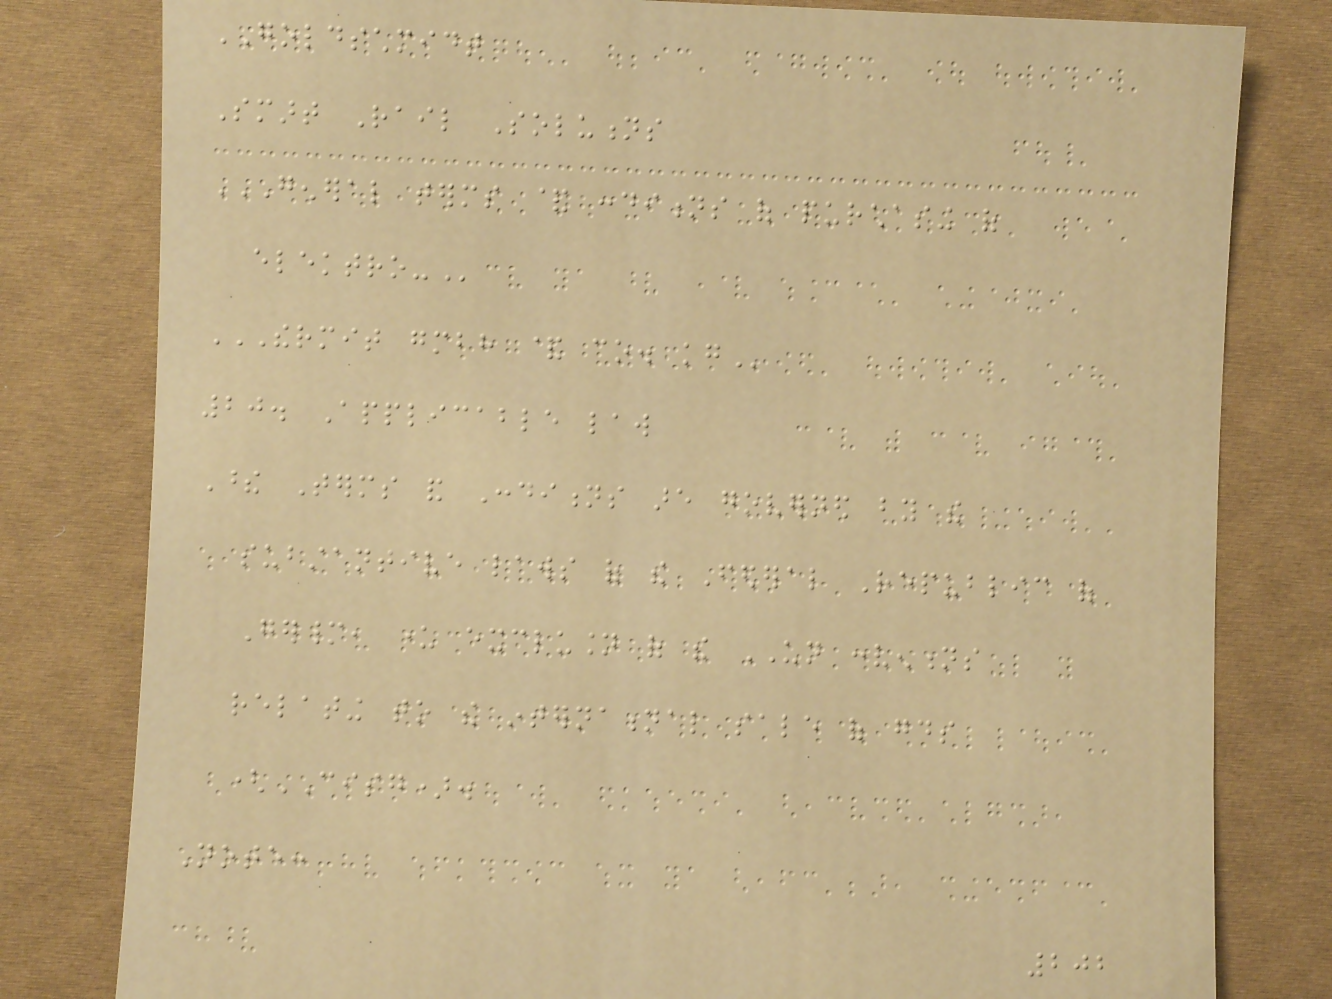GOLDSCHMIDT
Smart Rail Solutions
GENERAL TERMS & CONDITIONS OF PURCHASING OF
ELEKTRO-
THERMIT GMBH & CO. KG
20. Applicable law
These Terms and Conditions are governed by the
substantive laws of the Federal Republic of
Germany, under exclusion of the UN conventions
relating to the international sale of goods
(CISG).
Note:
202
